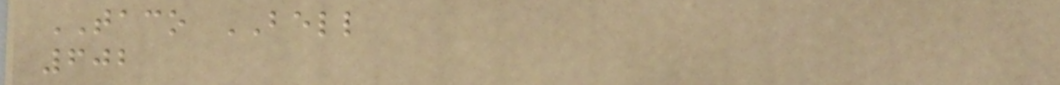TACO BELL
602
